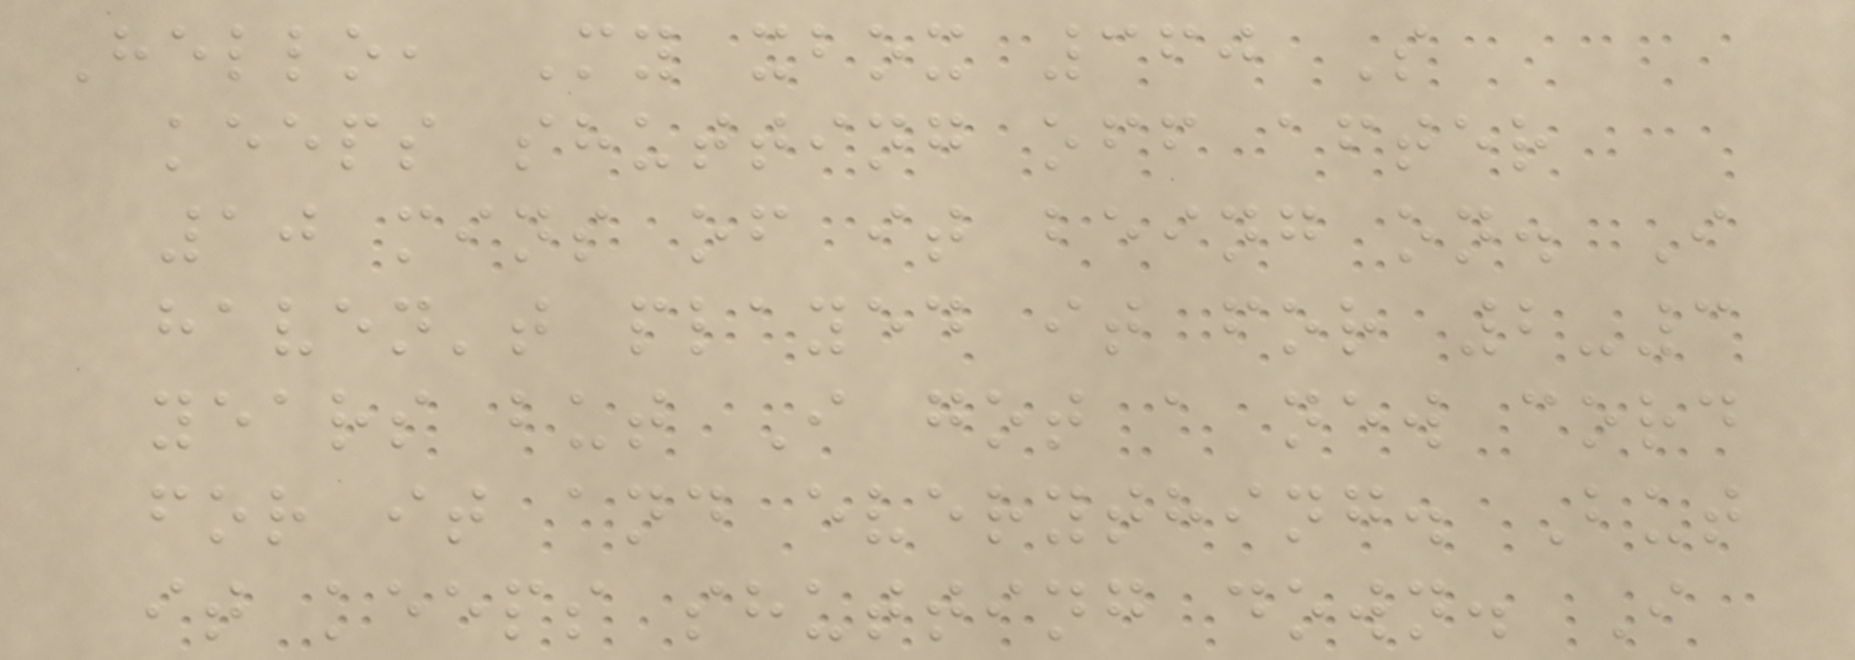Hello, My xbox 360 S
keeps shutting off after
10 mins of it being on. I
haven't played it for 2-3
years but I got a new cord
for it and everything. But
it keeps shutting down. I
